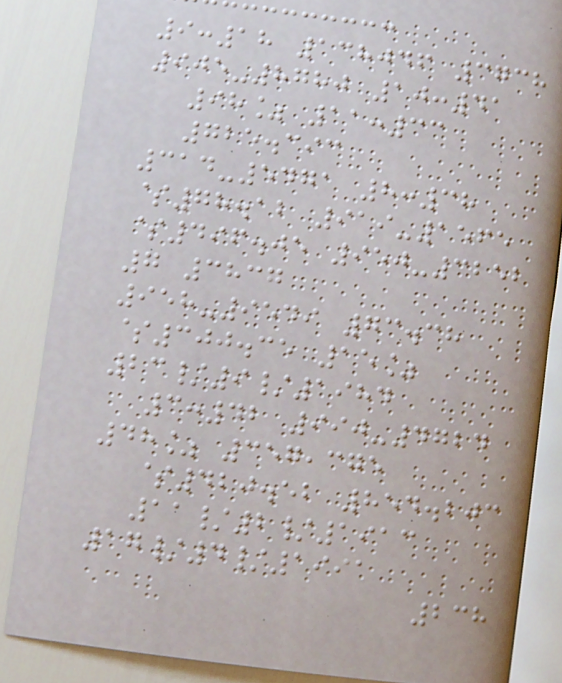9:18 138046 3738
905-8780 10:41
98% 11:33
725.393
314-5471 8:38
$78.12 919-1565
$496.05 950-3252
7 3837
958-9549 73.38
$300.35 15%
23/9/1984
3:42 990-4724
48% 357,375
$420.52 854.203
11/2/1913
17/4/1991
238
